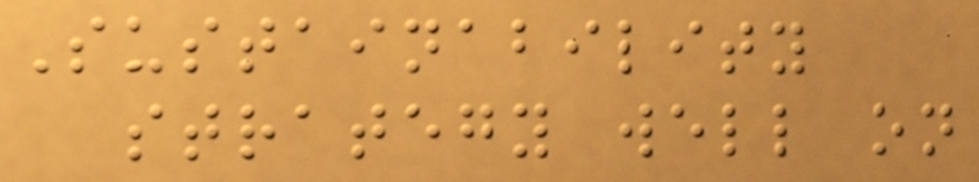Sustainability
strategy well on
